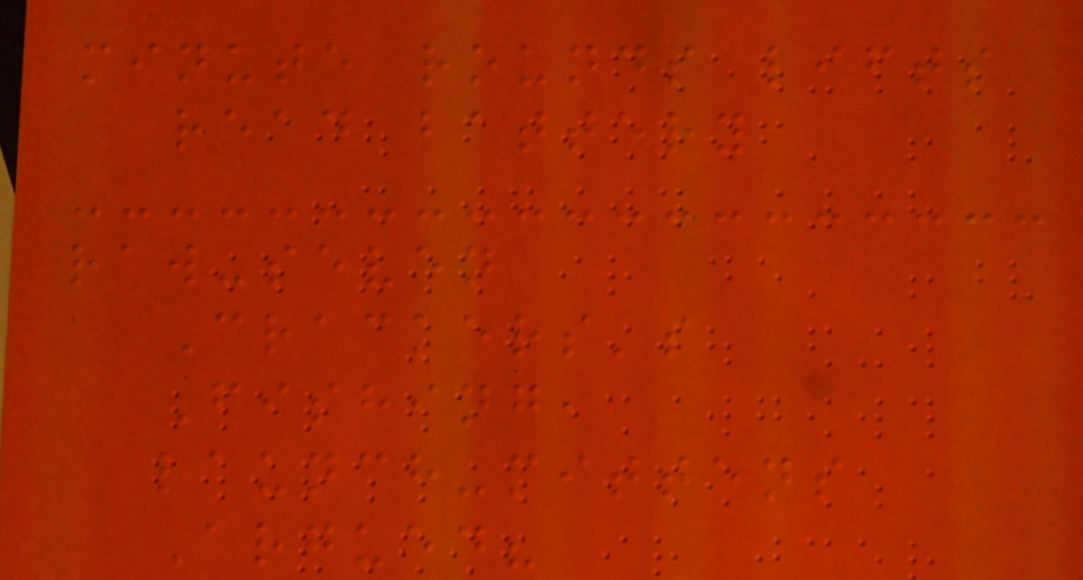minute rounds lifts
read battery
raw-seven
Crackers's
Fishing,
launch-mittens
Argued?
